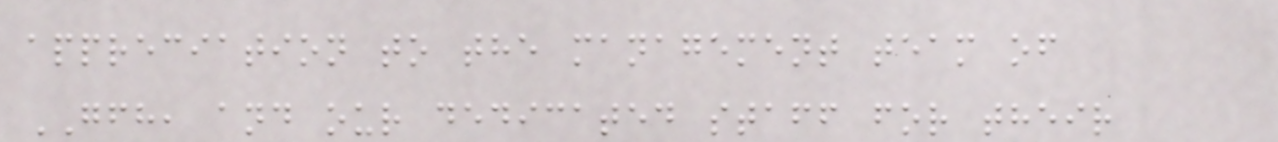appreciation to the management team of
GFH, and our dedicated staff for their
